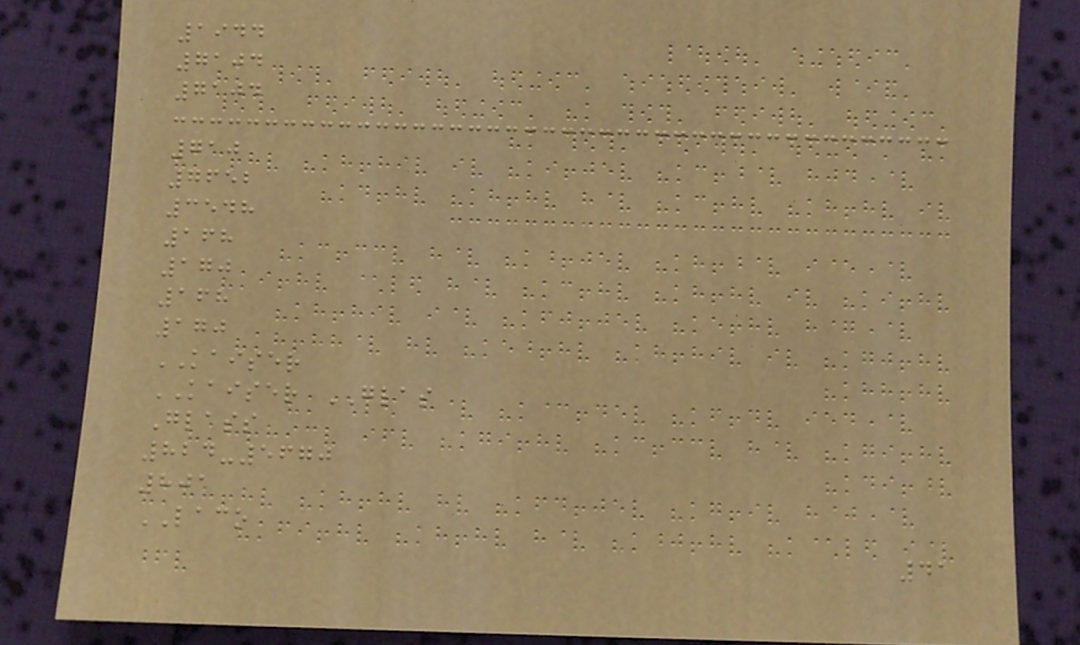1944
7104
7104
710
7652
3548
168
170
168
170
KAISER
KAISER GLAS
Glass
824-5670
801
LACO
41
